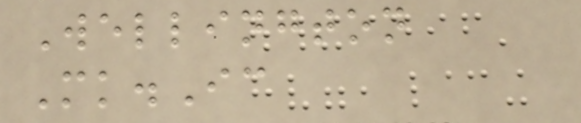Wellington
Mk.Ic
